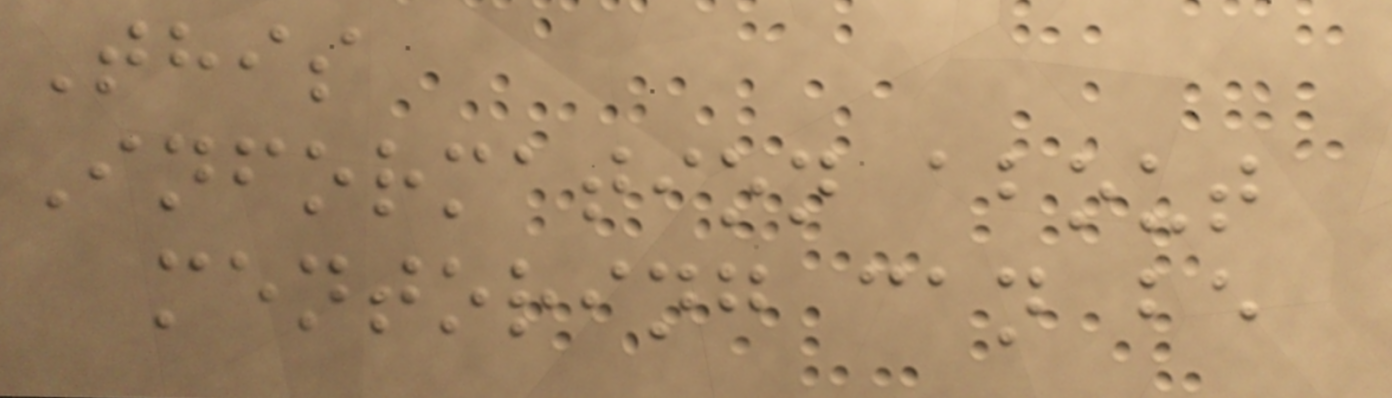This
Information about
mentoring can be
